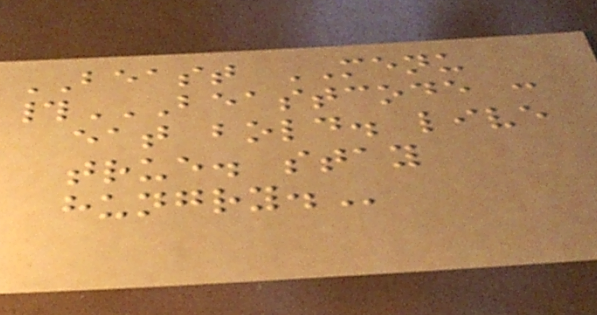BEAST MENU
#BEASTCODE :
EAT BOLD. LIVE
TRUE. STAY
HUNGRY.
